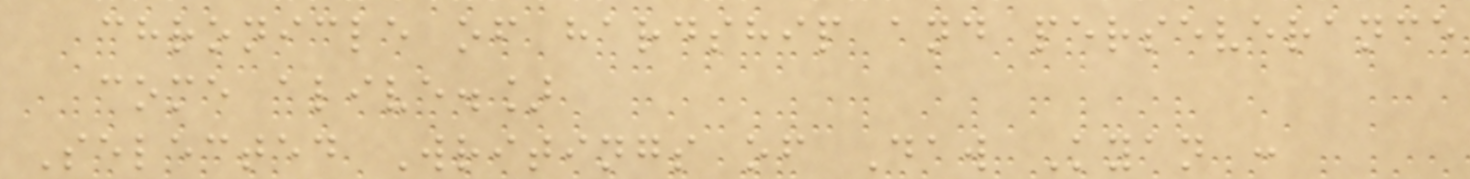chronicle of hardship and perseverance
come alive.]
Selected Writings of Daw Kyan :
